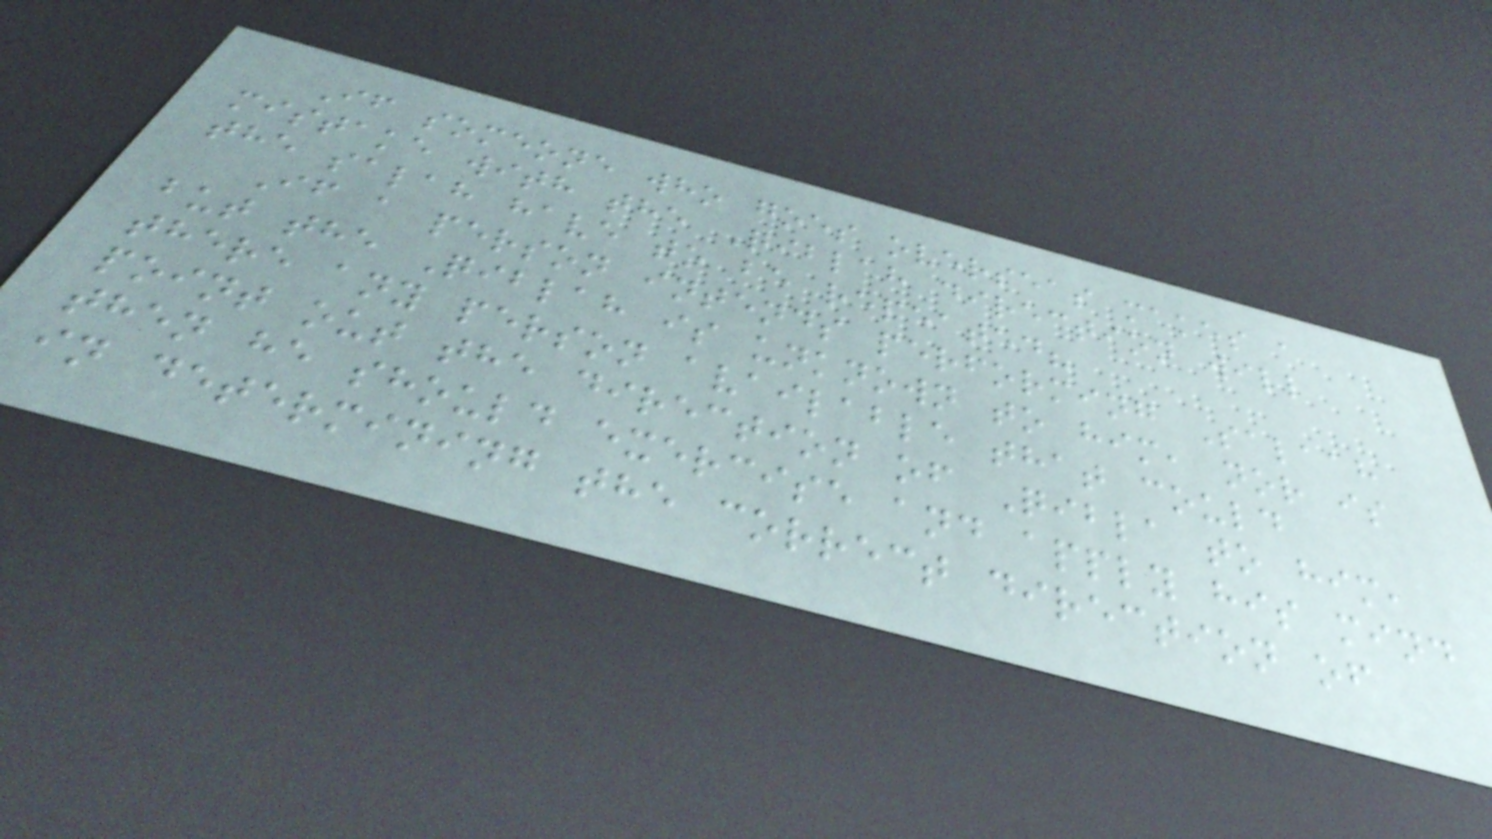If someone who goes overseas makes a
mistake with the Qiblah direction will
the salah have to be repeated?
If a person intends performing Salaah
but the Qiblah is unknown to him, nor is
there any person available that could
point out the direction of Qibla to him,
then he should exercise and apply his mind
in determining the correct direction of
